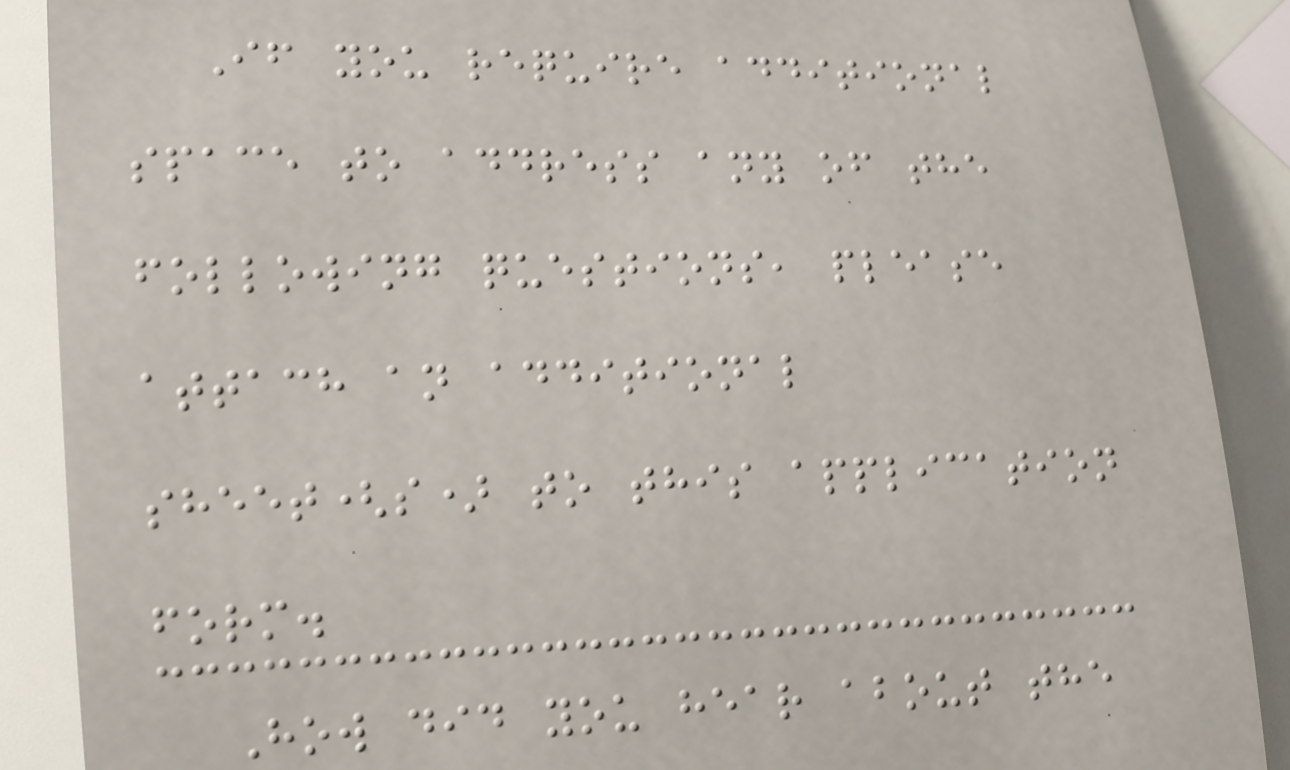If you require additional
space to address any of the
following questions, please
attach an additional
sheet(s) to this application
form.
How did you hear about the
